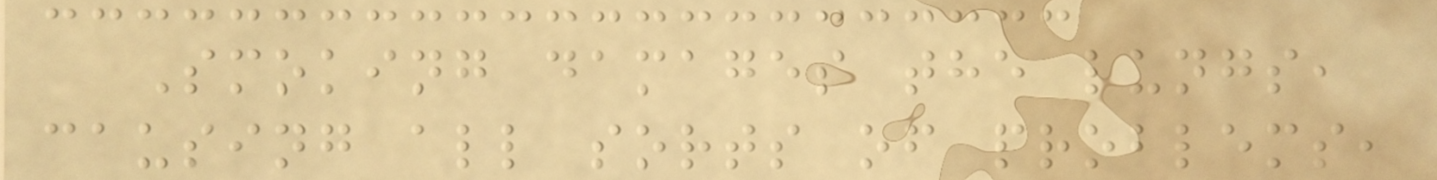Smoking damages the lungs,
causing all sorts of problems,
